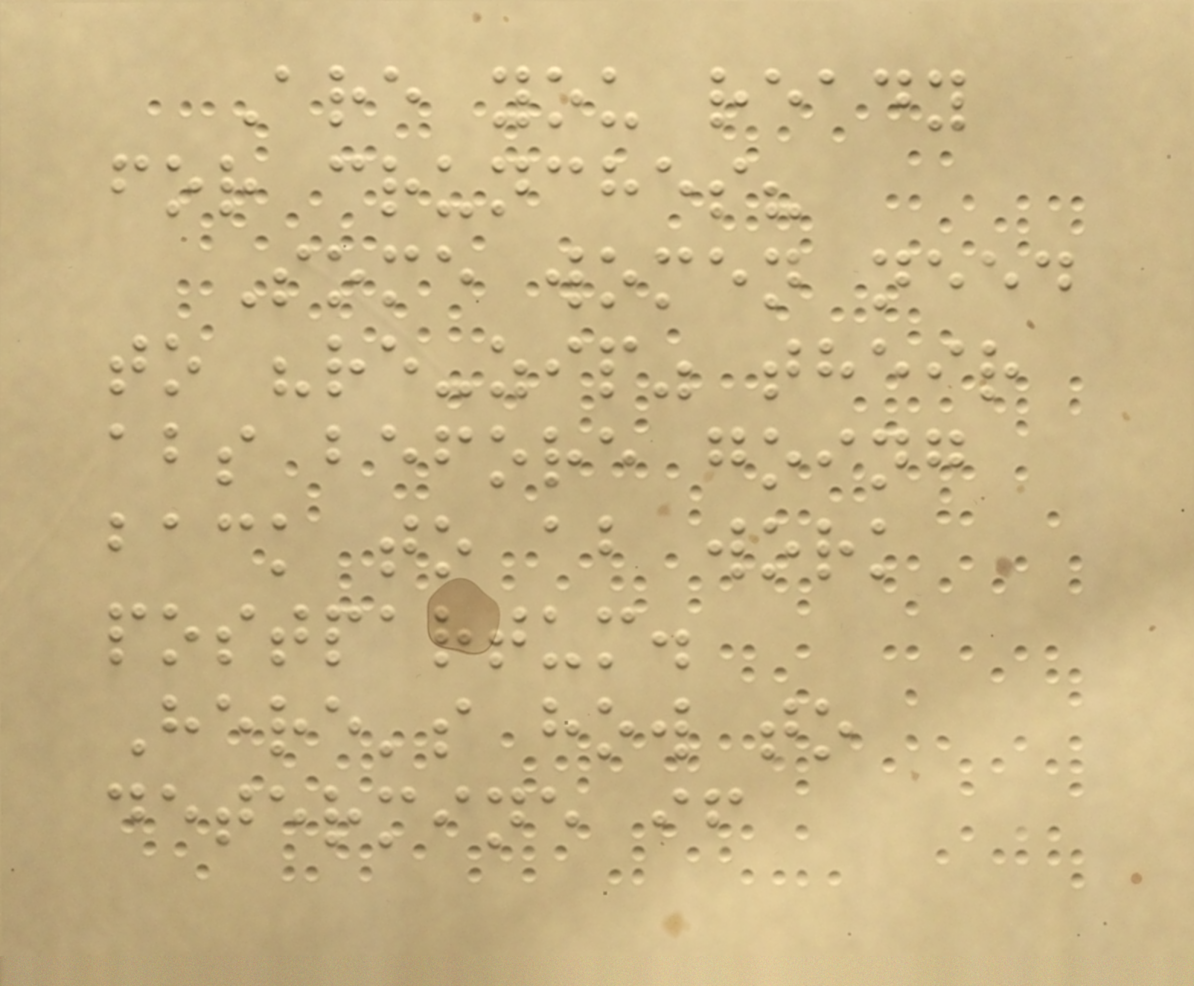Are you ready
for crunches?
Some women need
to "re-zip" their
abs before going
back to ab work
postpartum.
Here's how to
determine if
